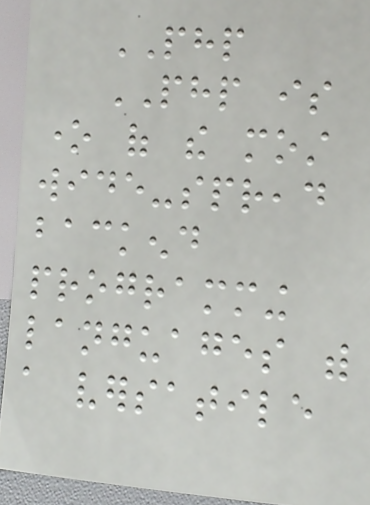PHP
PHP is
one of the most
wide-spread
backend
programming
languages with
a versatile
